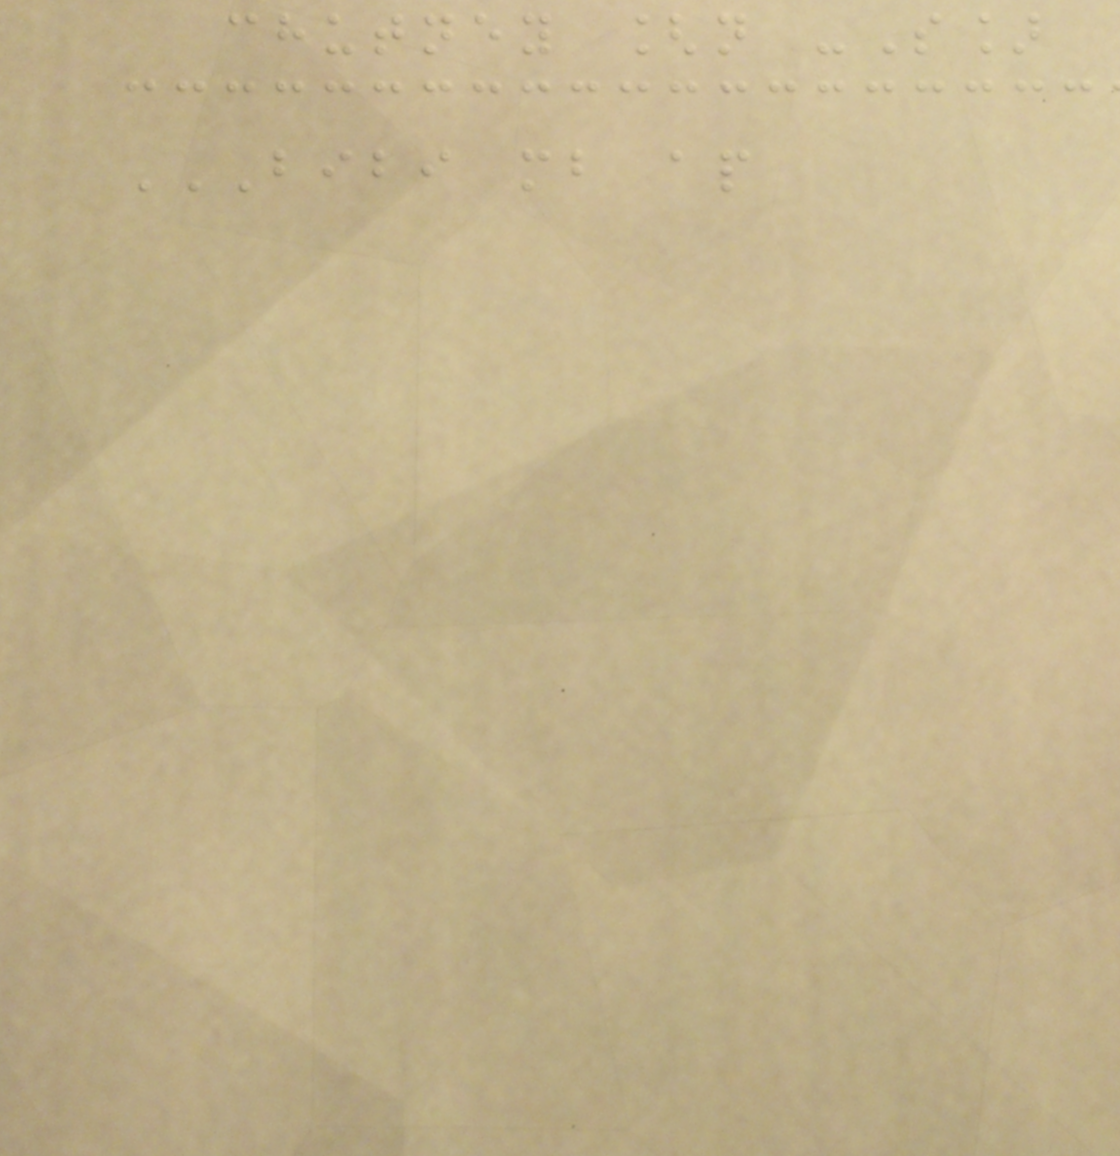chutney [n -S]
BIBI MB AP
